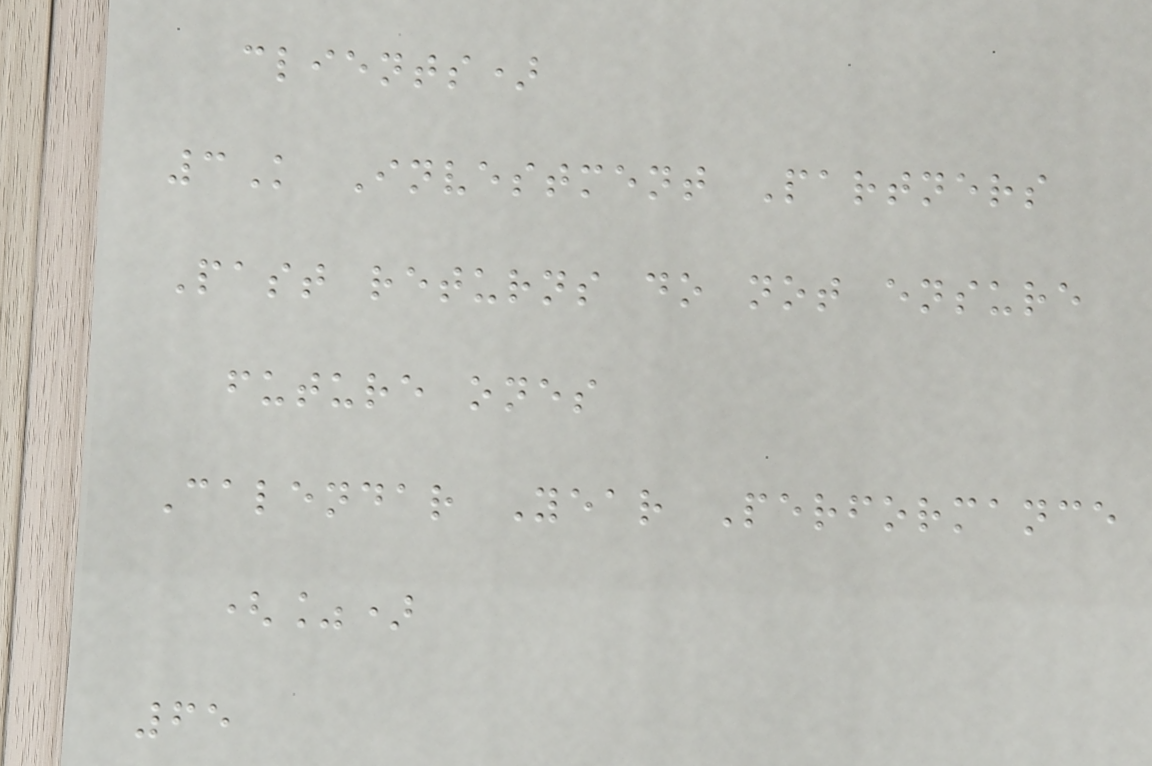clients)
3K Investment Partners
Past returns do not ensure
future ones
Calendar Year Performance
(%)
65
